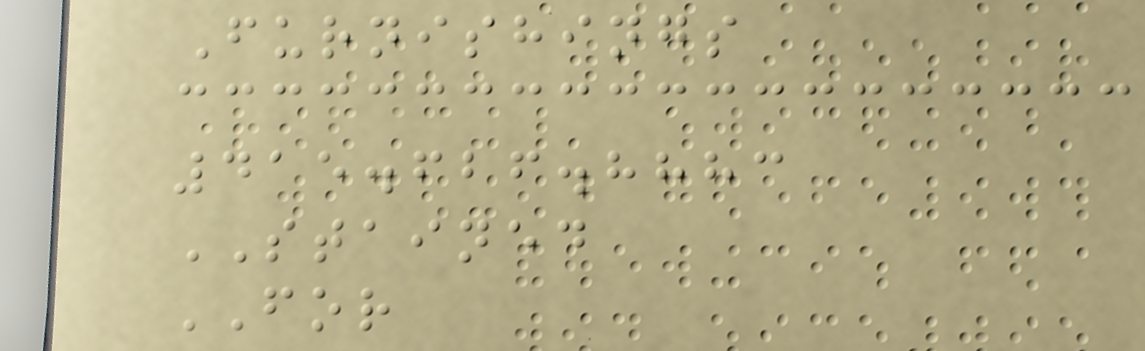Furnishings
415.626.8883
STAINED
FOR
